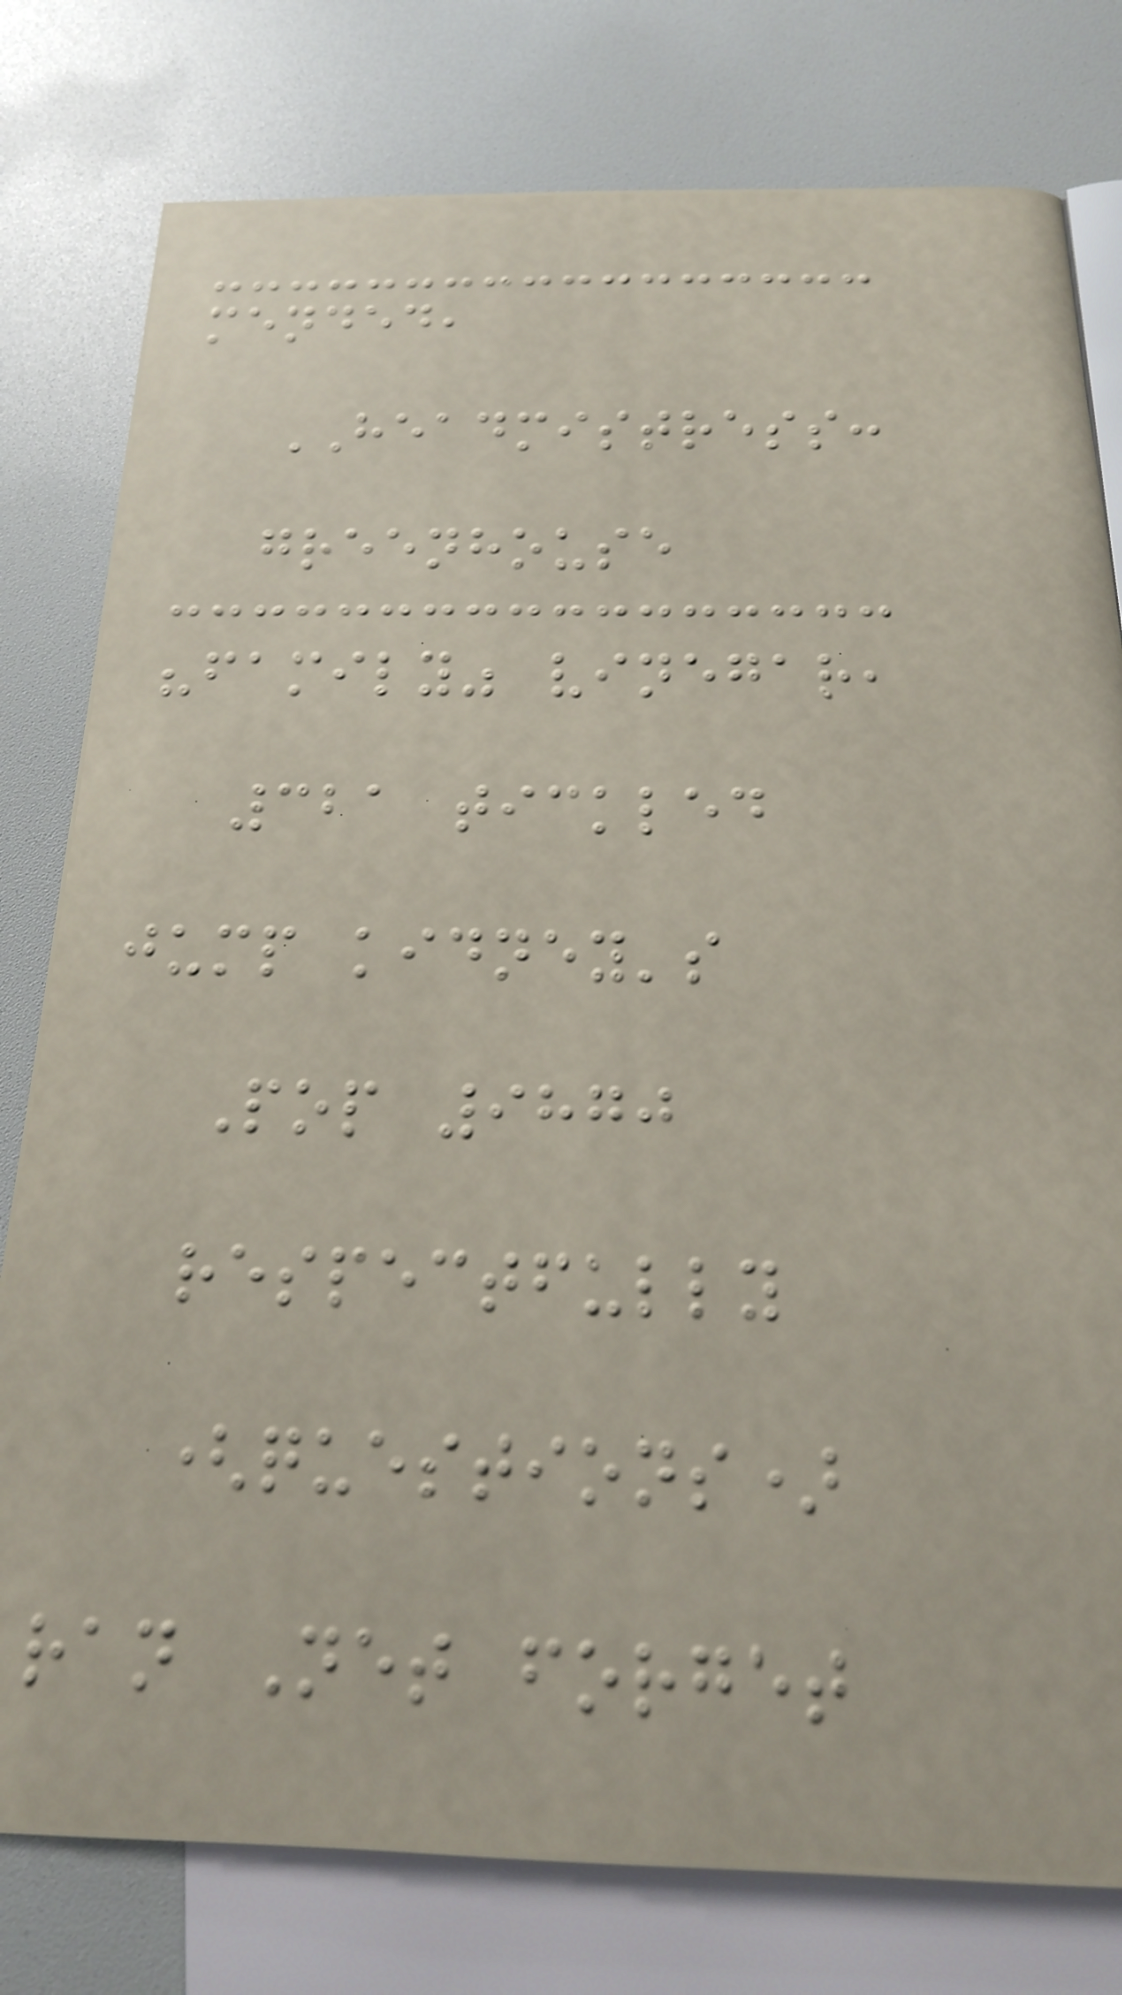mended,
HEADMISTRESS:
greenhouse
"family" vinegar,
321 tickled
jump kidney's
Pop 9870
respectfully
(questions)
ran Net forget
